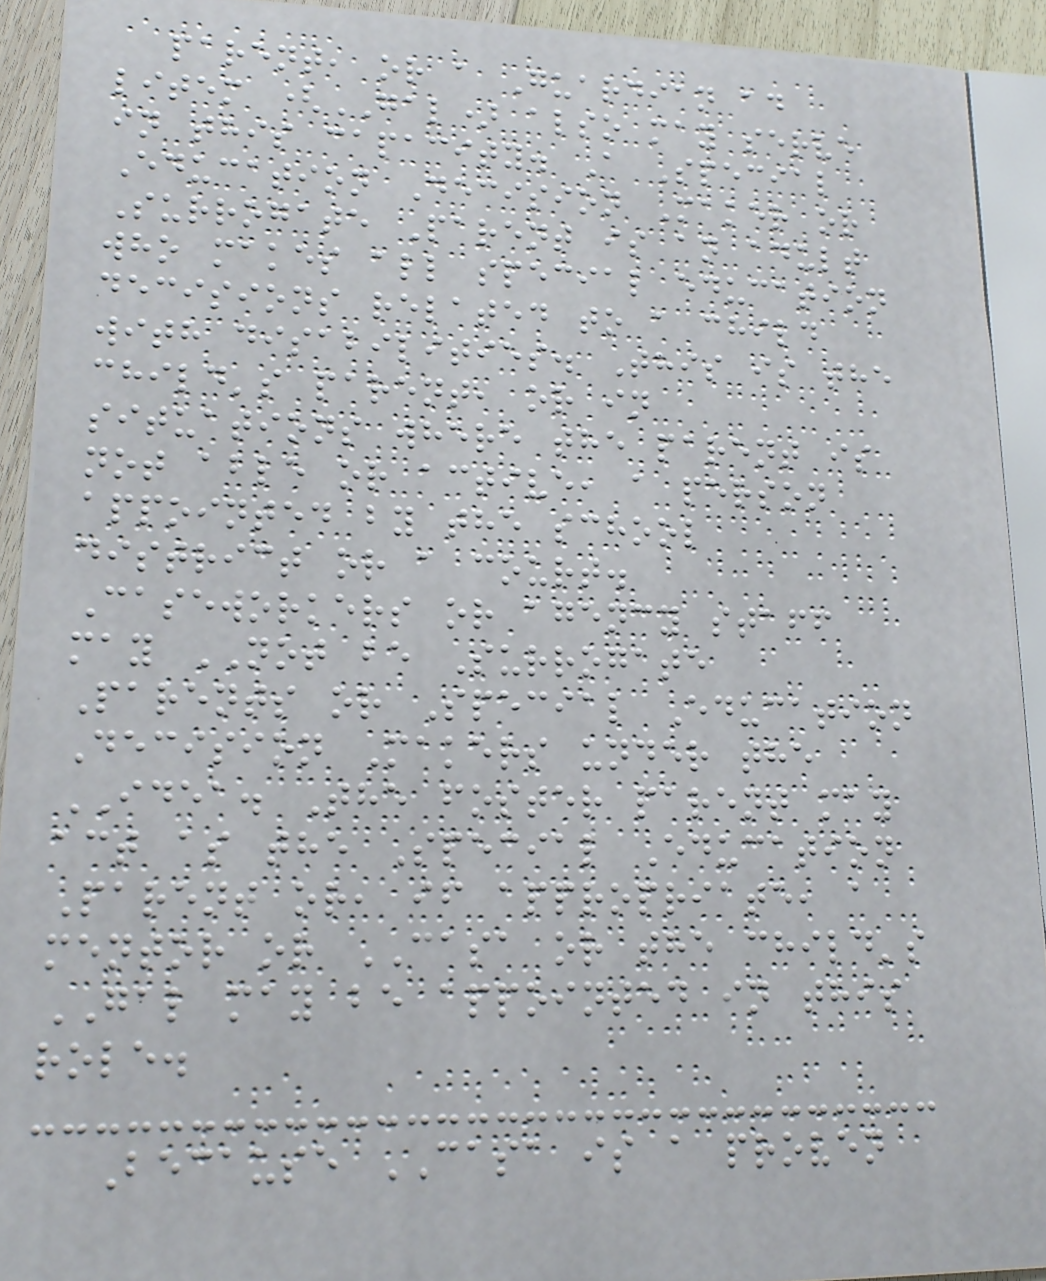parent, or a Guardian ad
litem (GAL) also may serve
in this capacity. A Special
Education Decision Maker or
Surrogate Parent is an adult
who makes all special education
decisions related to a child
with disabilities. This is the
child's parent, or in
situations where the parent is
not able or active, a person
appointed by the school
district or a court.
Caseworkers or agency staff
may NOT be Surrogate
Parents or Special Education
Decision Makers under the
IDEA. The foster parent may
act as the Special Education
Parent or, if appropriate, a
mentor or CASA or the child's
GAL may be appointed in this
role.
Because CASA is a proven
